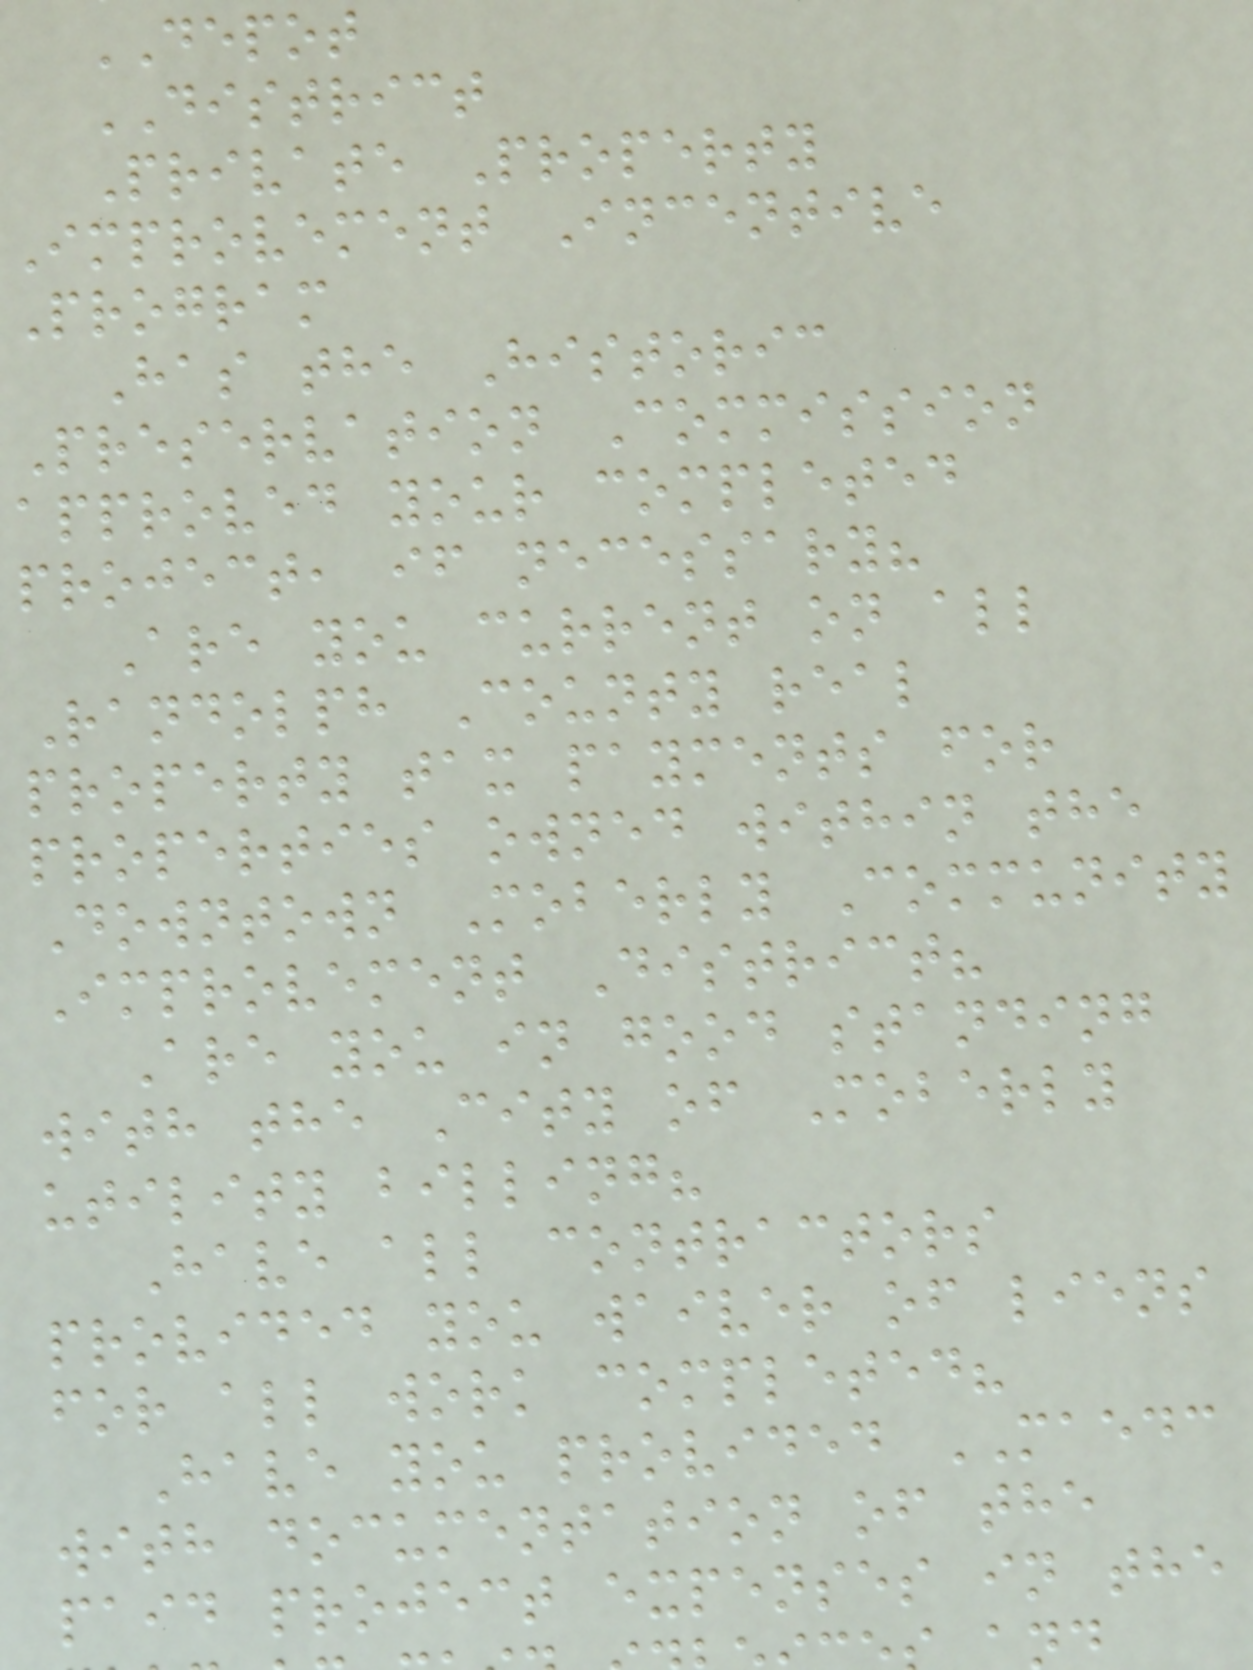DEPOT
DISTRICT
Private Property
Improvement Incentive
Program
Has the Historic
Preservation Commission
approved your completed
project, if necessary?
Are you current on all
Randolph County real
property tax payments for
properties owned within the
Downtown Moberly Community
Improvement District?
Are you in good standing
with the City of Moberly
utility billing?
Have all contractors
provided you waiver of liens
for all work completed?
Have you provided MAEDC
with documentation of the
paid project expenses in the
